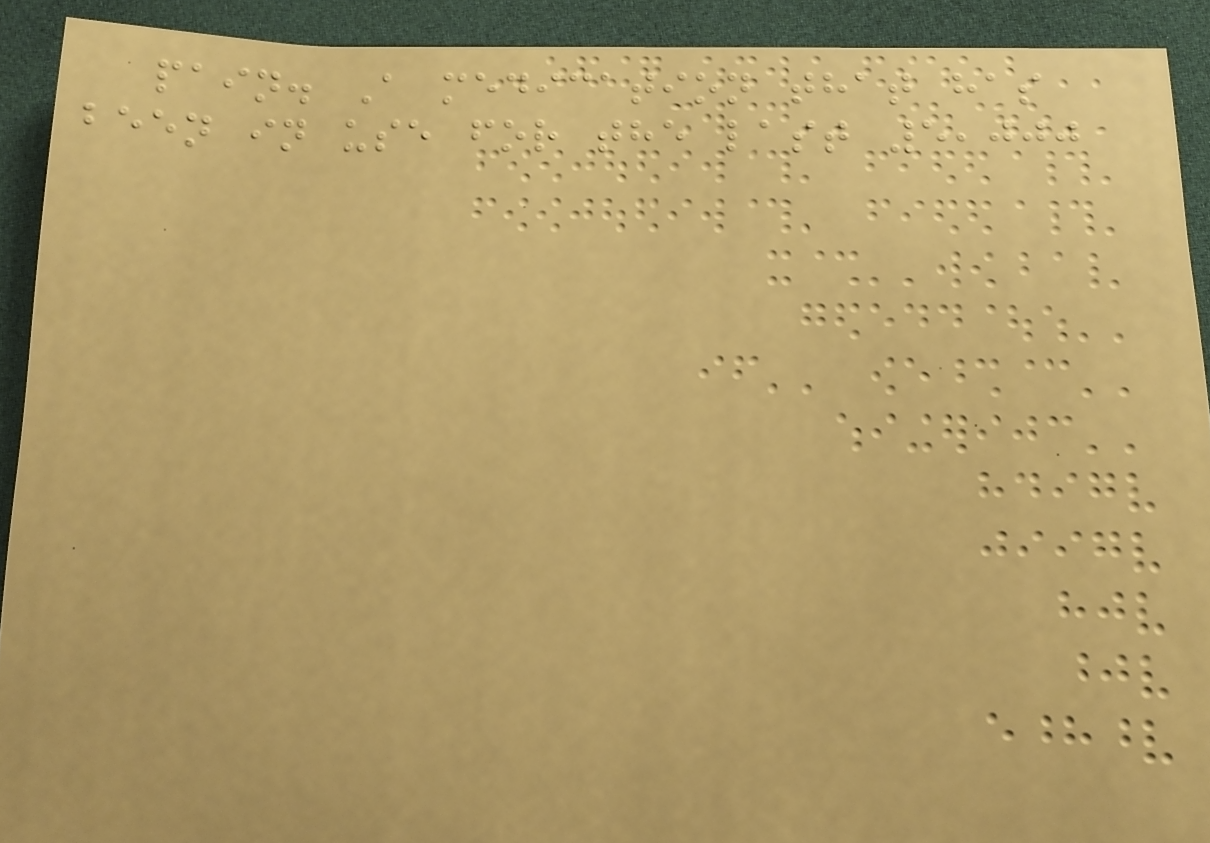pain. A medication that has
been in use for the last 5,000
